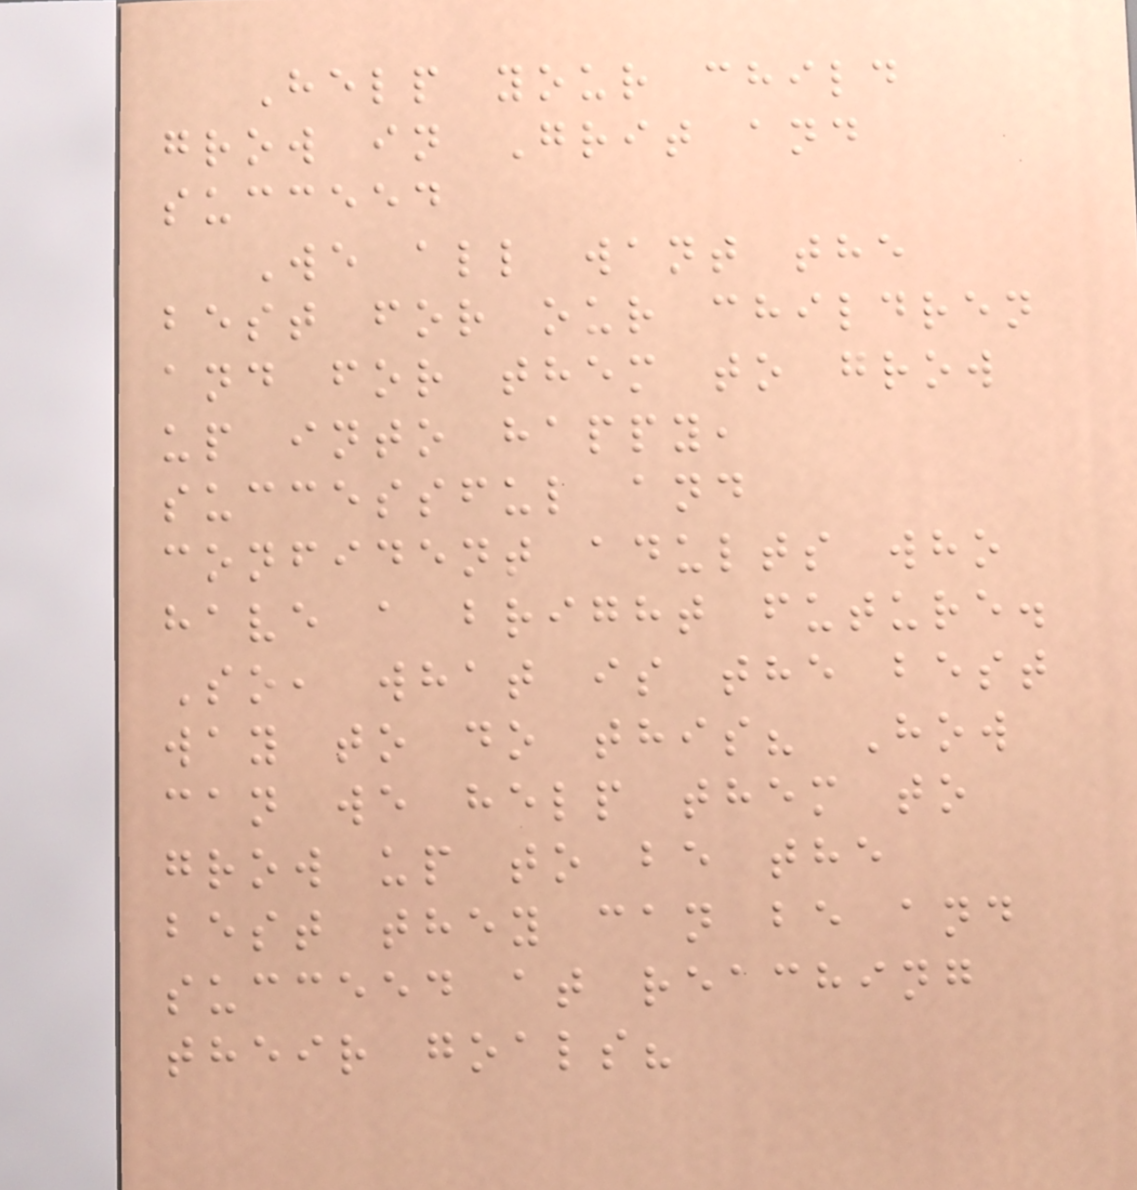Help your child
grow in Grit and
succeed
We all want the
best for our children
and for them to grow
up into happy,
successful and
confident adults who
have a bright future.
So, what is the best
way to do this? How
can we help them to
grow up to be the
best they can be and
succeed at reaching
their goals?
